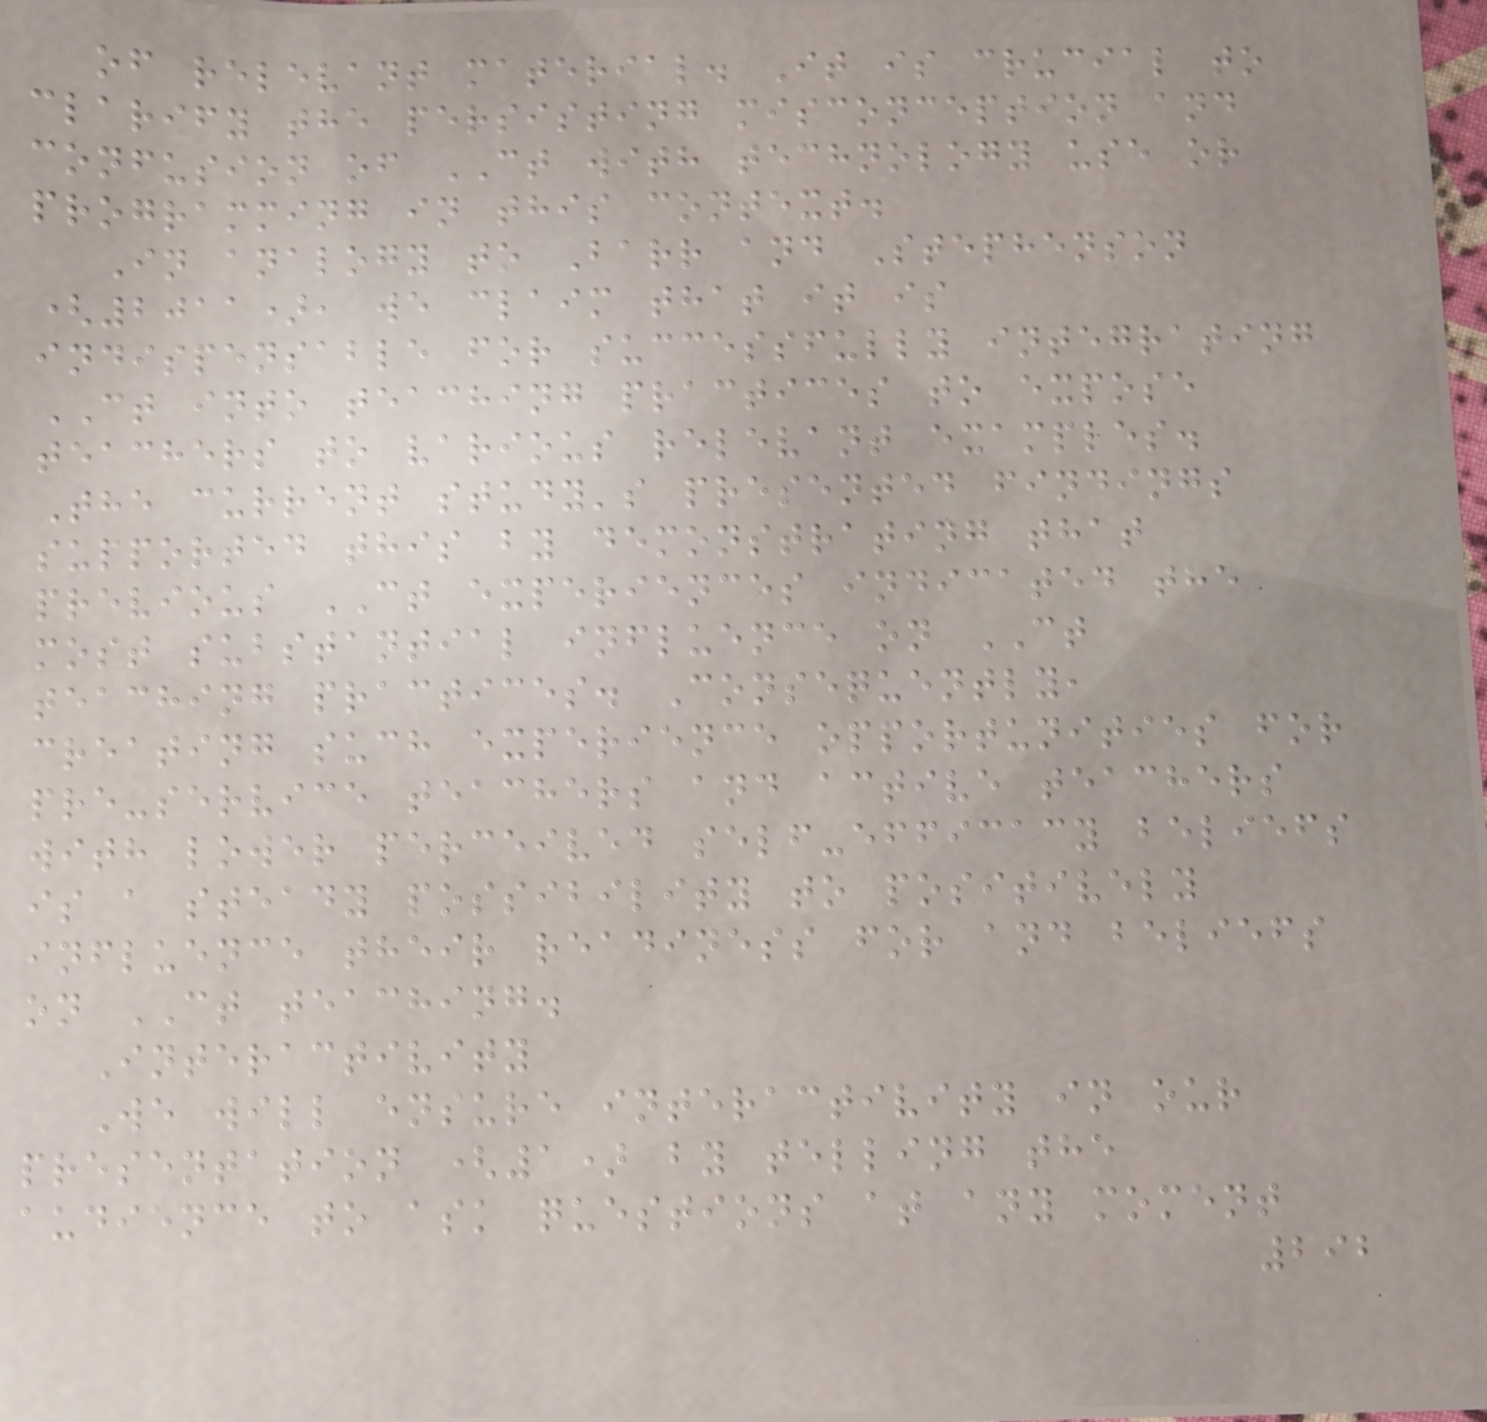of relevant material. It is crucial to
clarify the persisting misconception and
confusion of CT with technology use or
programming in this context.
In analogy to Barr and Stephenson
(2011), we claim that it is
indispensable for successfully integrating
CT into teaching practices to expose
teachers to various relevant examples.
The current study's presented findings
supported this by demonstrating that
previous CT experiences indicated the
most substantial influence on CT
teaching practices. Consequently,
creating such experience opportunities for
pre-service teachers and active teachers
with lower perceived self-efficacy beliefs
is a steady possibility to positively
influence their readiness for and beliefs
on CT teaching.
Interactivity
We will ensure interactivity in our
presentation (1) by telling the
audience to ask questions at any moment
292
